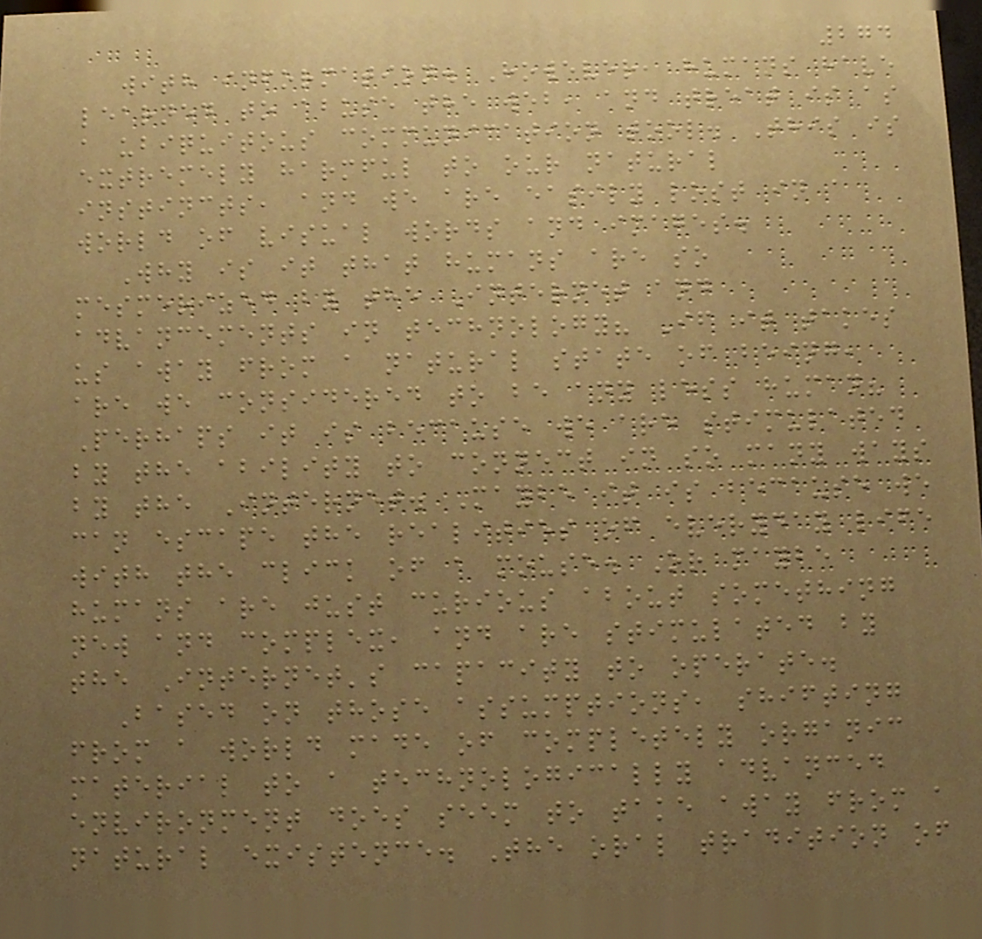274
with information. However, humans have
learned to abuse the web, and treat is as
a ubiquitous communication tool. This is
extremely harmful to our natural
instincts, and we are easily lost in a
world of visual words and images.
Why is it that humans are so
mesmerized by the Internet and
advancements in technology? If it takes
us away from a natural state of being,
are we considered to be any less human?
Perhaps it is because we are stimulated
by the ability to connect in so many ways
by the Internet. Maybe it is because we
can escape the realities of everyday life
with the click of a mouse. Or maybe
humans are just curious about something
new and complex, and are stimulated by
the Internet's capacity to operate.
Based on those assumptions, shifting
from a world made of completely organic
material to a technologically advanced
environment does seem to take away from a
natural existence. The oral tradition of
